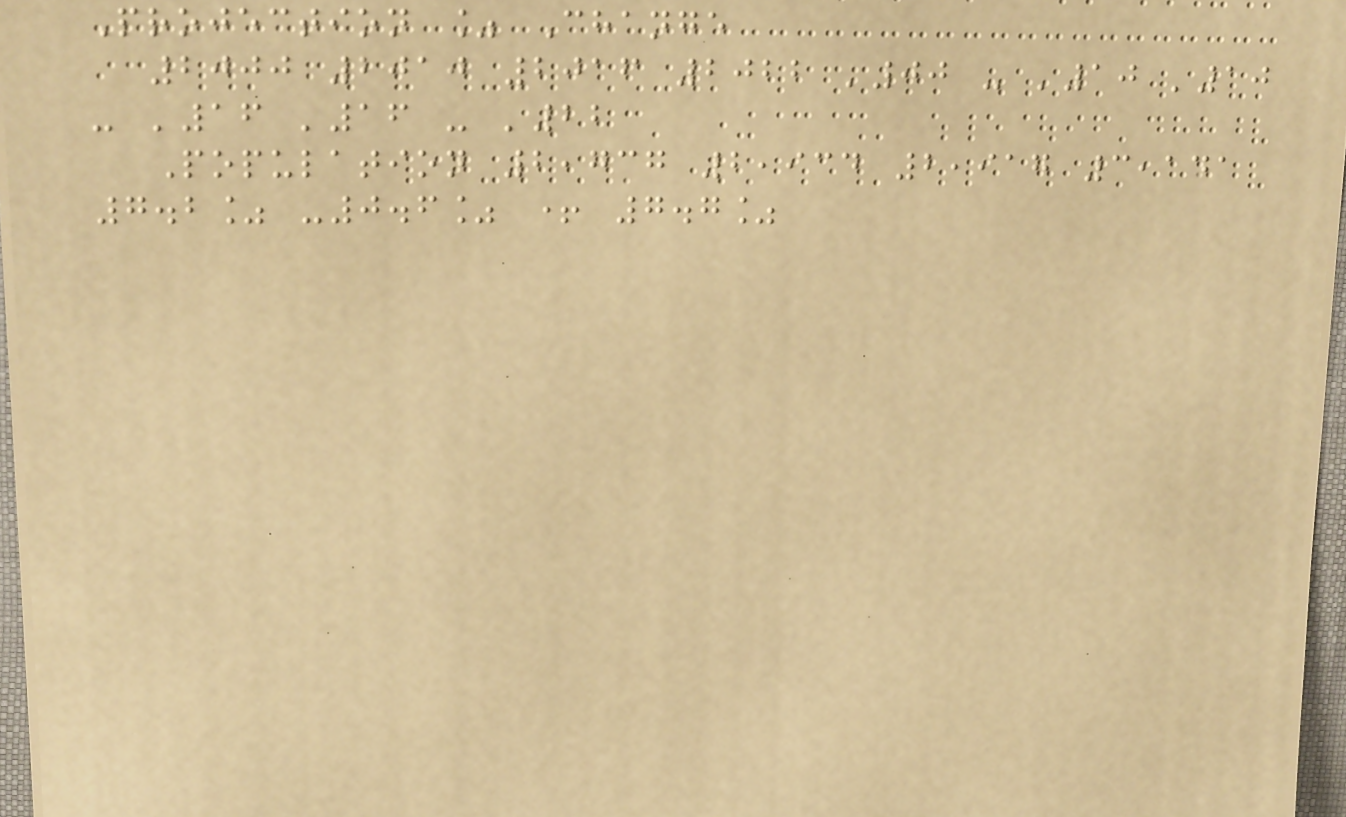Projection % Change
2000 2010 2016 2022 '00 - '10 '10
- '16 '16 - '22
Population 2,737 2,934 2,917 3,141
7.2% -0.6% + 7.7%
